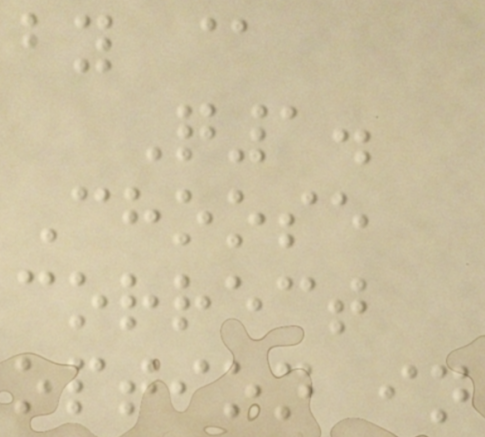by @
Q1.
Choose
correct
option in
